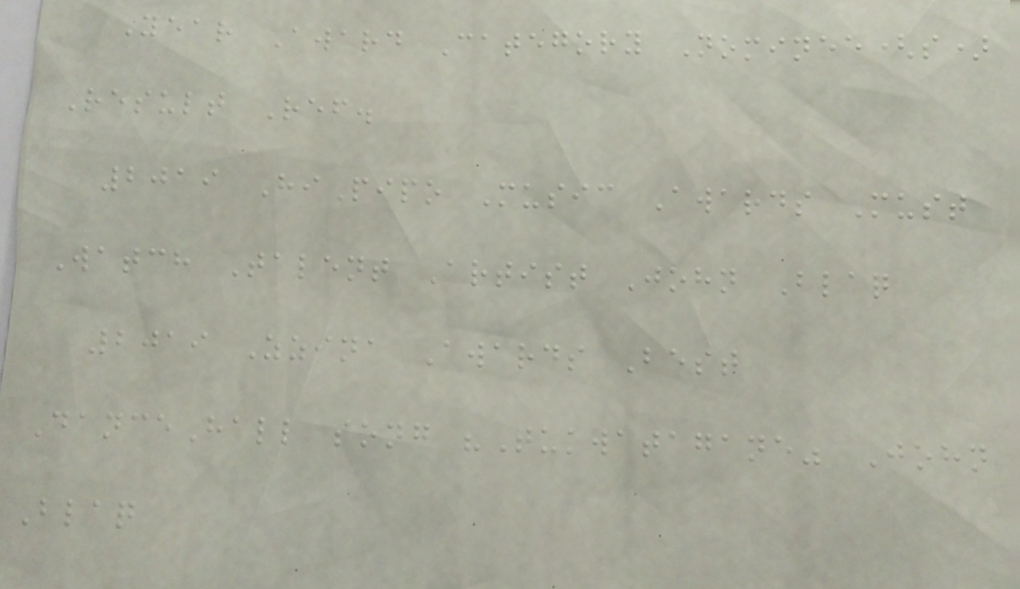Year Award Category Nominee(s)
Result Ref.
2019 HiPipo Music Awards Must
Watch Talent Artist John Blaq
2019 Zzina Awards Best
DanceHall song "Tukwatagane" John
Blaq
